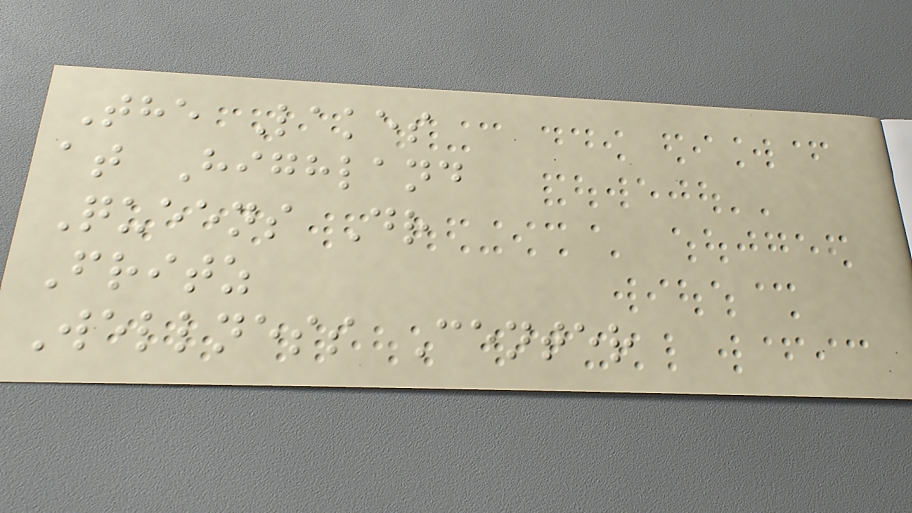The Lakes
at Highland
Queens Dr
Fritz
Wellness Center
